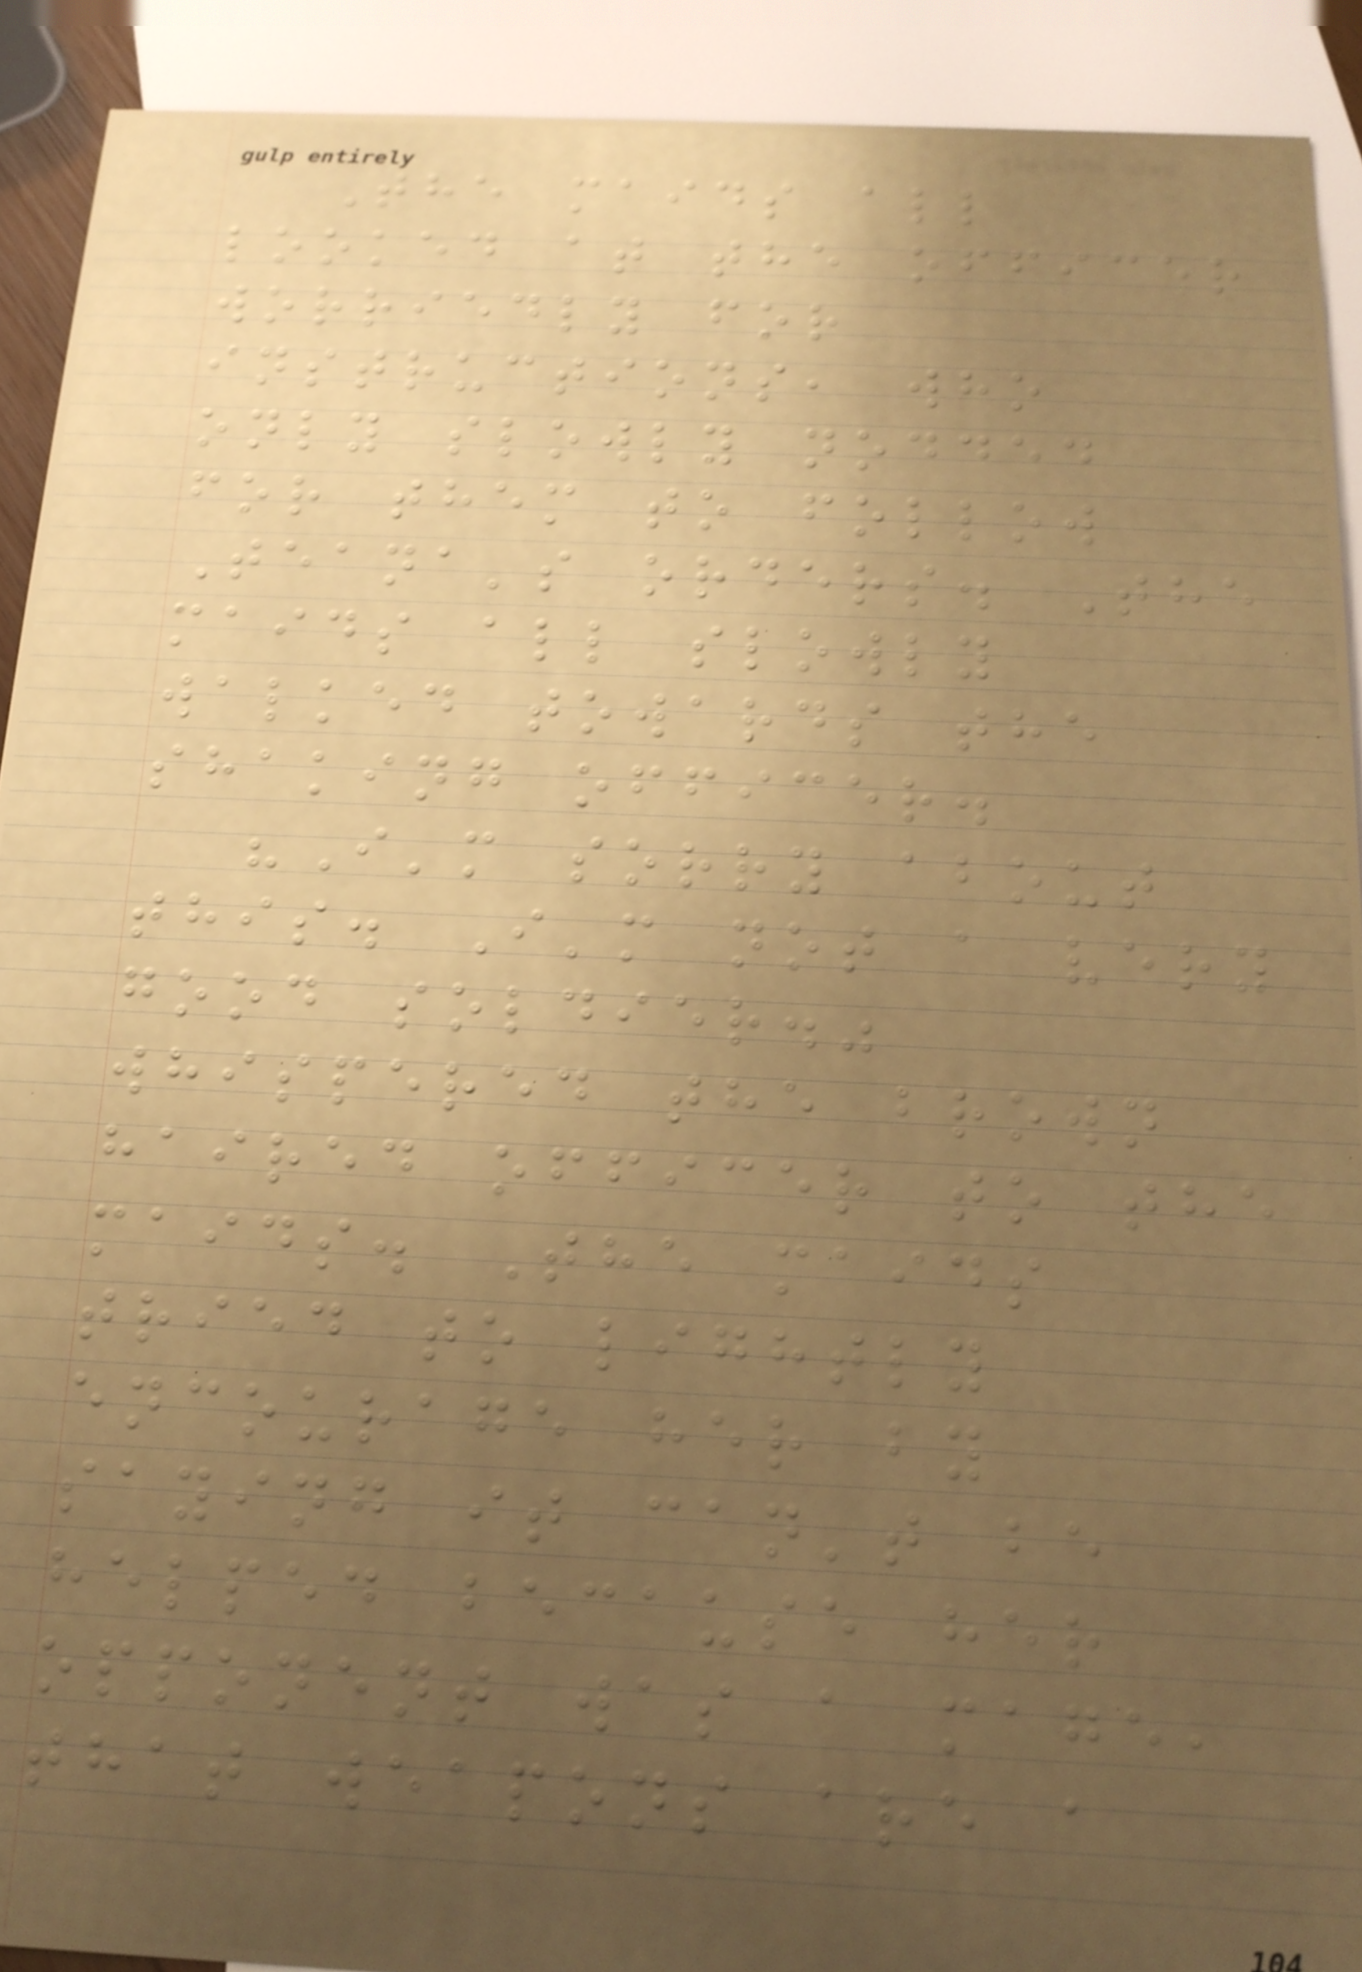The maids all
looked at the officer
worriedly for
instructions, who
only slowly nodded
for them to follow
Teana's orders. The
maids all slowly
walked towards the
shaking officer.
"I'm sorry about
this. I'm not a very
good soldier."
whispered the brown
haired officer to the
maids. The maids
tried to lightly
encourage her by
saying it can't be
helped because her
opponent was a mage,
that weapons are a
